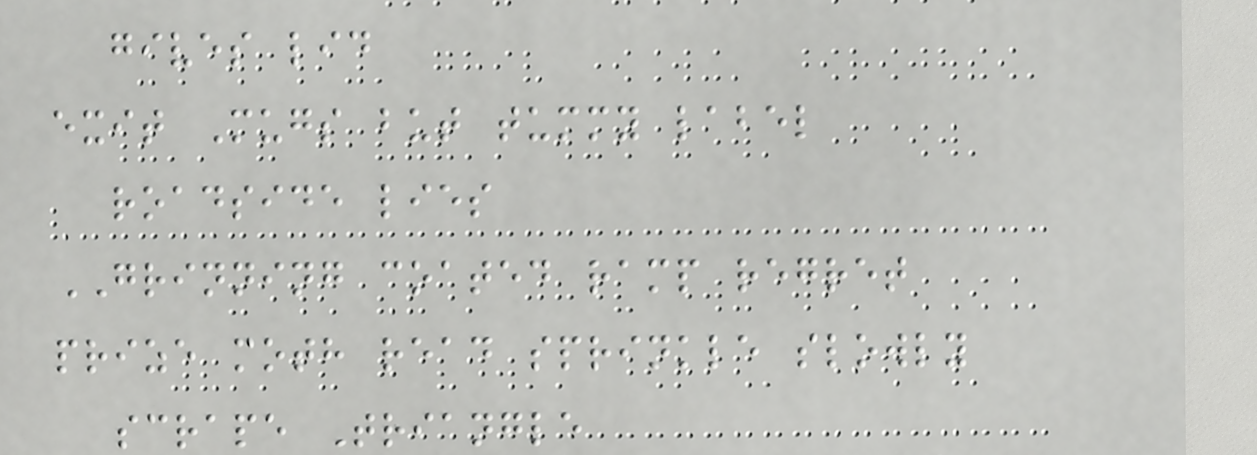gives lid
exit Mugs but tummy label
roadside lies
GRINNING coated ramp regret
prize moth read sprinkle slowly
scrape Triangle
